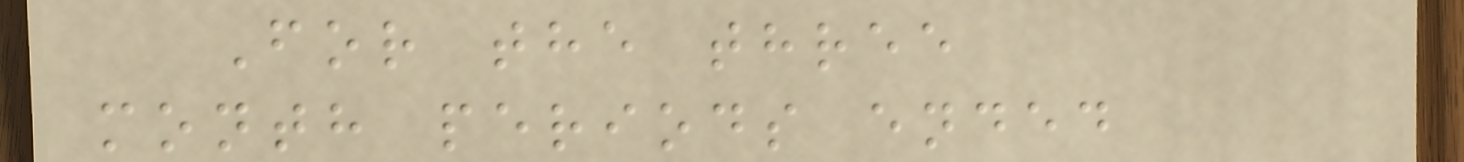For the three
month periods ended
